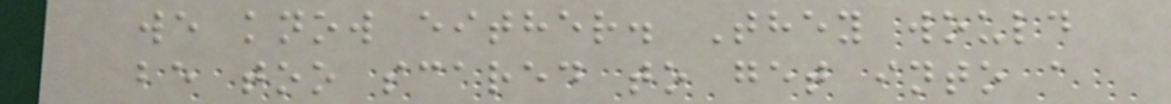we know either. They would
be too scared to get into a
